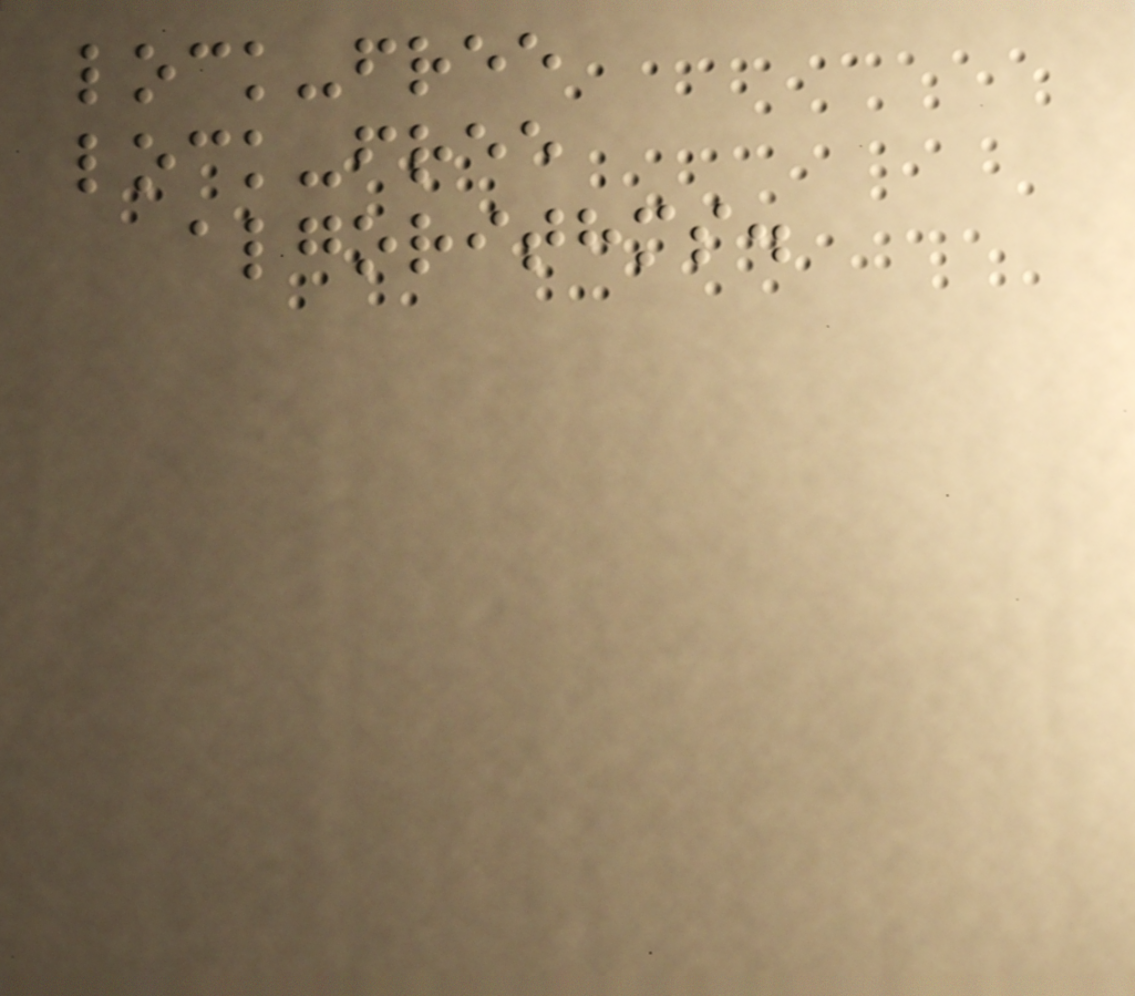lock-free
lock-free
algorithms.
